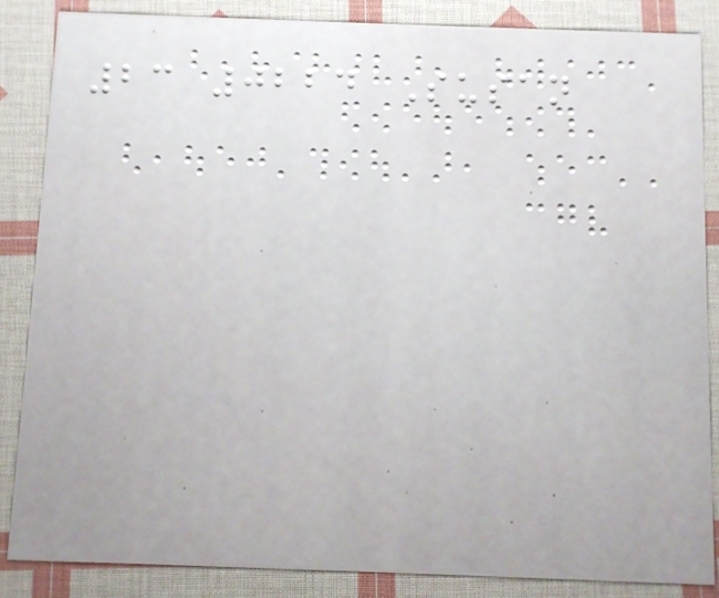23 0224 Susan
